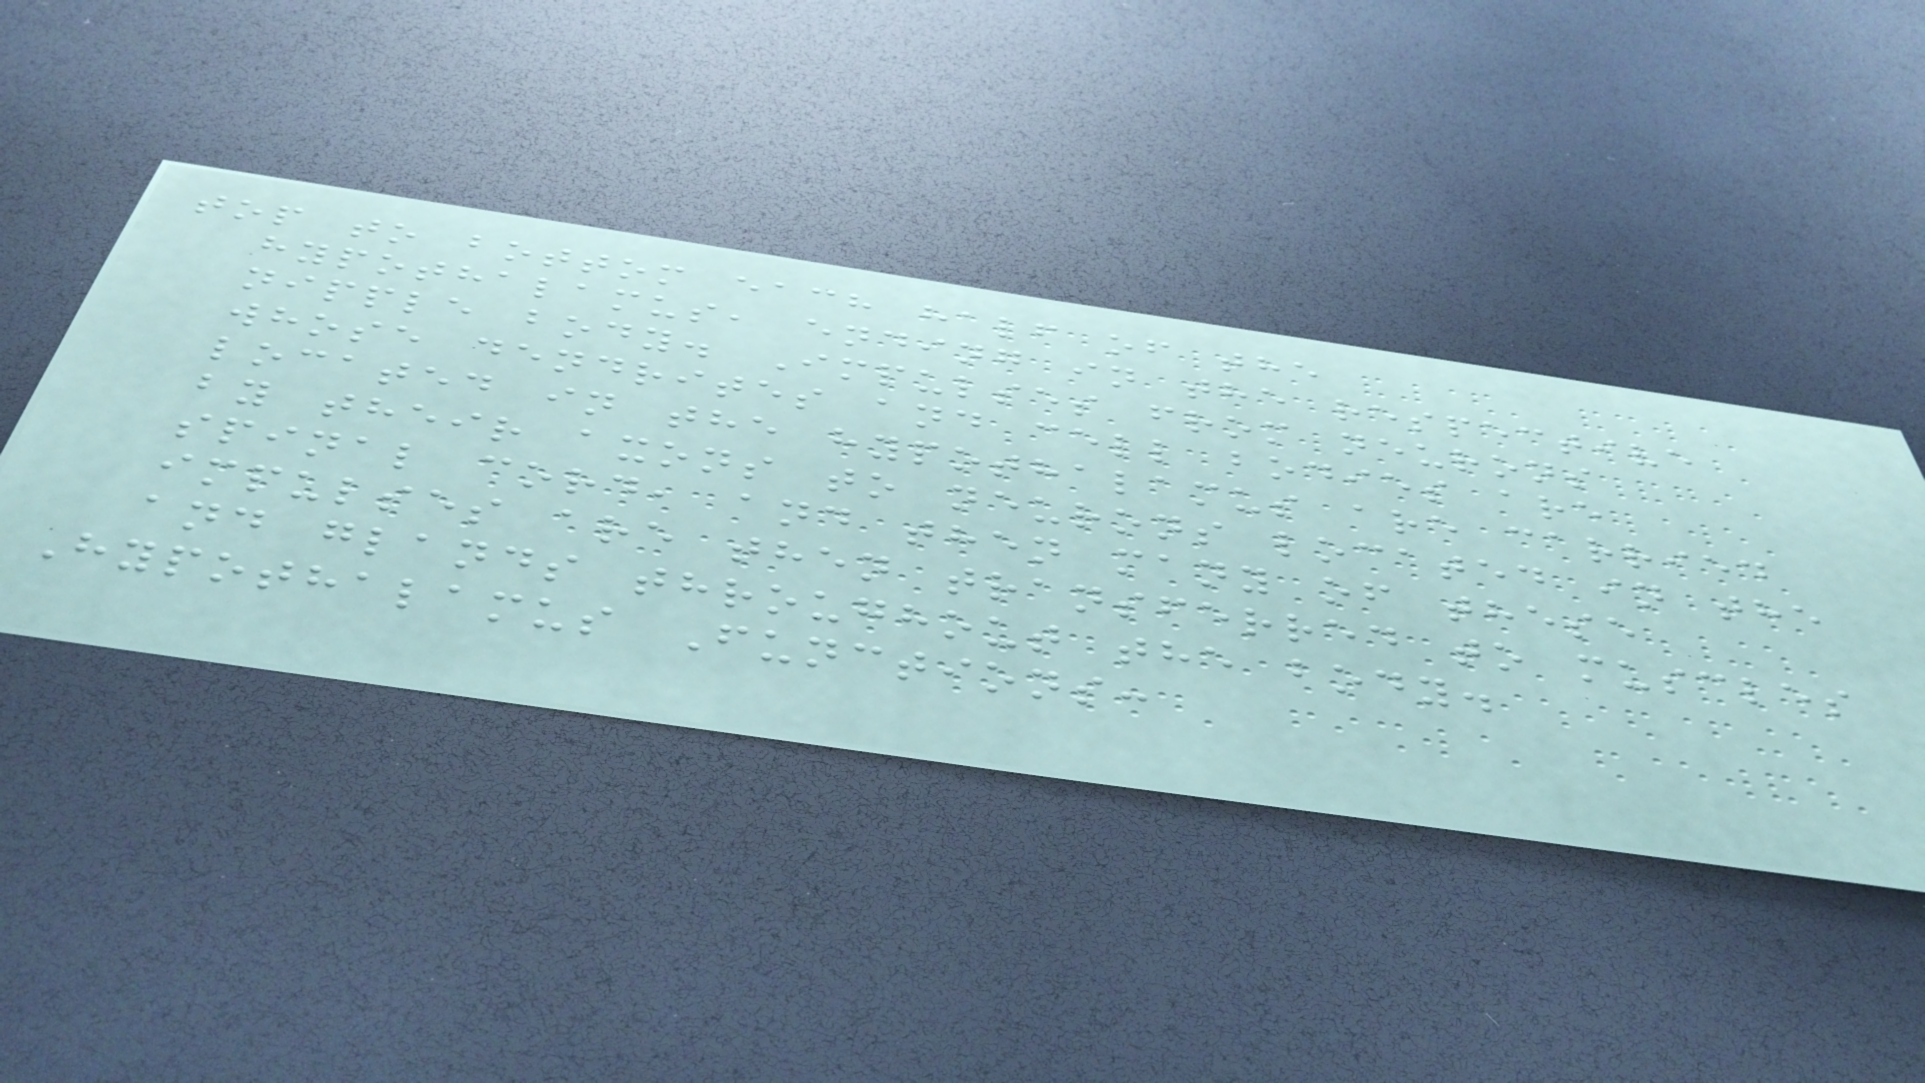top to bottom each half of the
hypothalamus, ending in the respective
nipple body. Impulses from neurons
whose dendrites and cell bodies are
located in the hypothalamus are carried
by their axons to neurons located in the
spinal cord, and then many of these
impulses are then transferred to muscles
and glands throughout the body.
Hypothalamus Functions:
